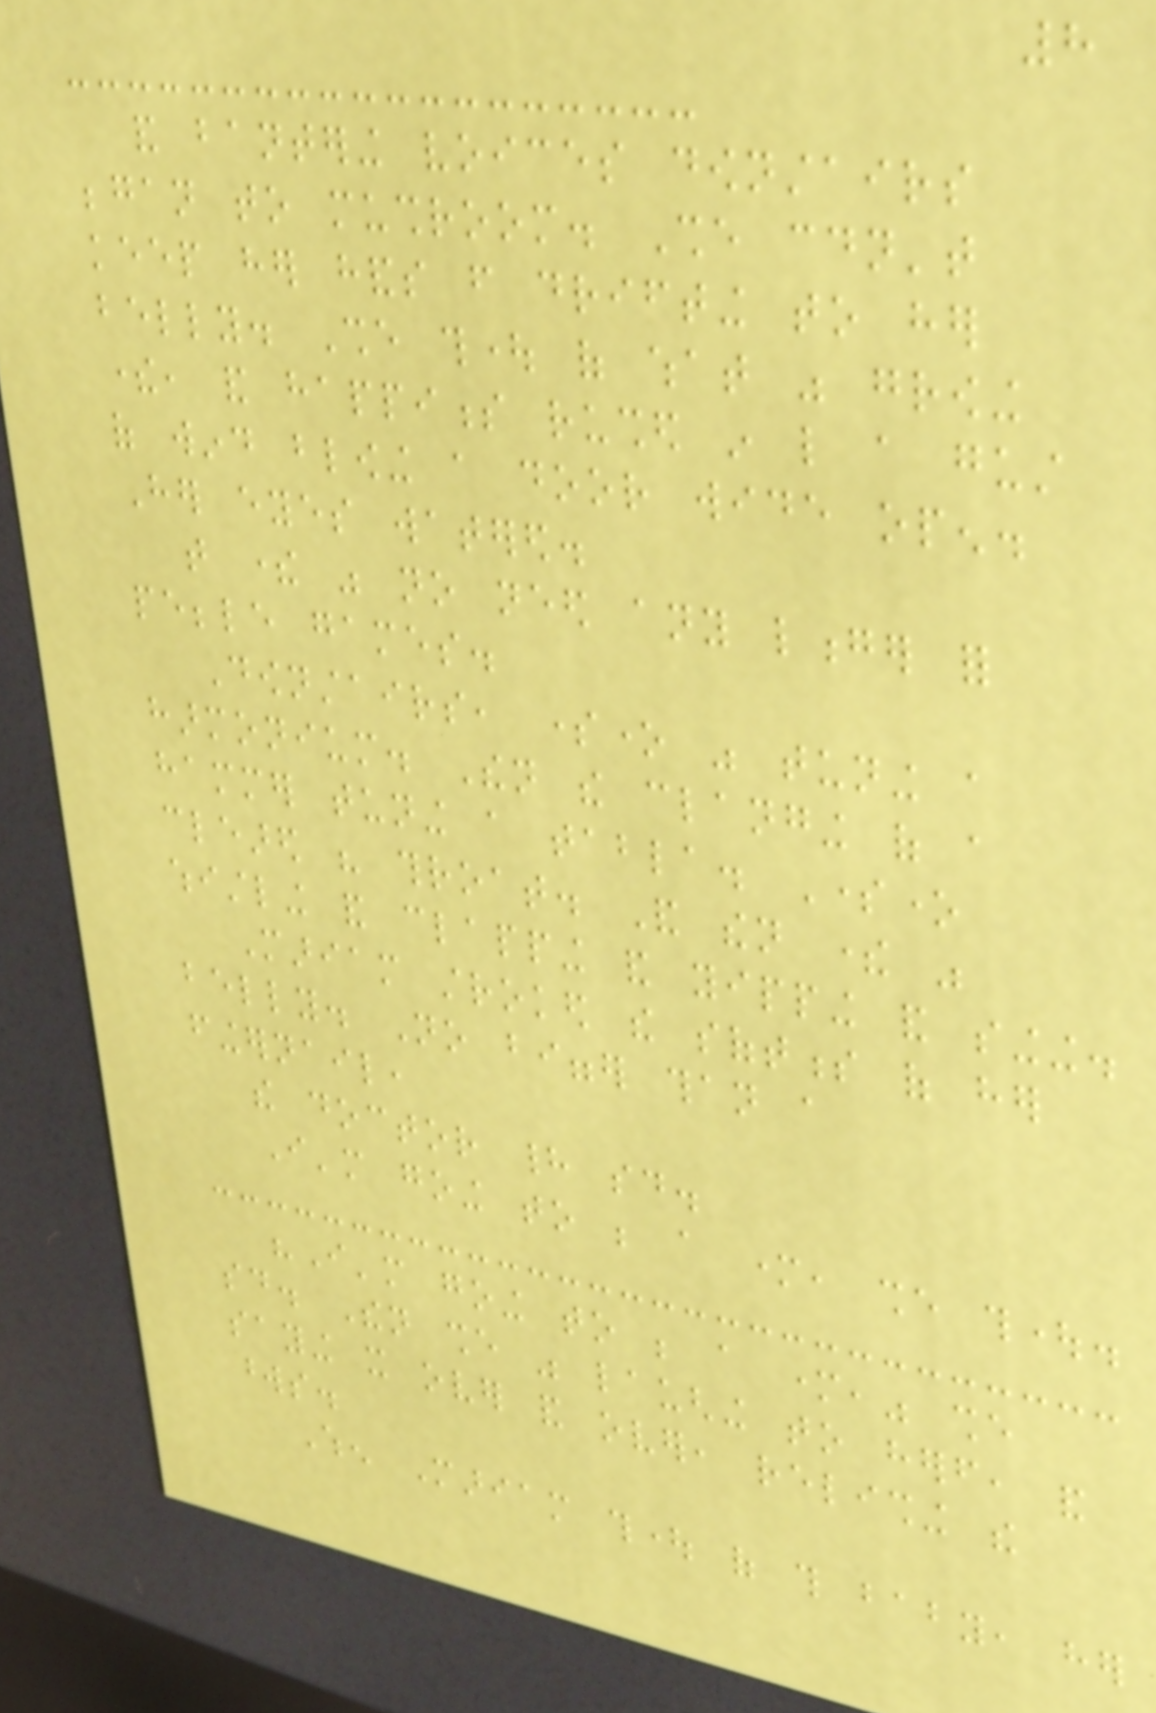8
and bantering voices downstairs
began to mushroom. She couldn't
keep her hands from drifting to her
belly. She thought of what was growing
there, and happiness rushed in like a gust
of wind blowing a door wide open.
Her eyes watered.
that there was no need any longer for
pebble games.
Downstairs, someone was tuning a
harmonium. Then the clanging of a
hammer tuning a tabla. Someone
cleared his throat. And then there was
whistling and clapping and yipping and singing.
Mariam stroked the softness of her
belly. No bigger than a
fingernail,
the doctor had said.
I'm going to be a mother, she thought.
"I'm going to be a mother," she
said. Then she was laughing to herself, and
saying it over and over, relishing the
words.
When Mariam thought of this baby, her
